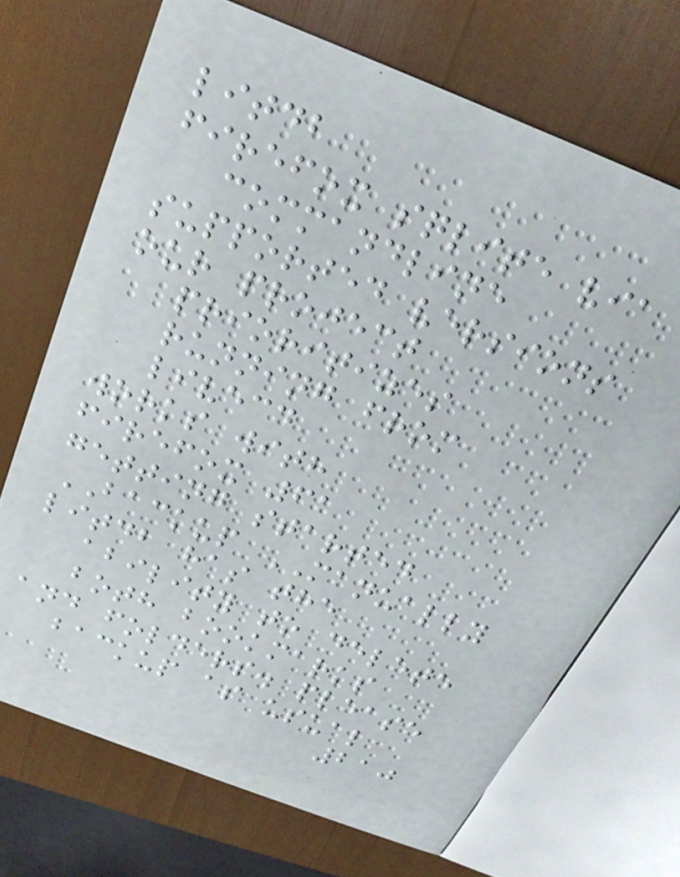litdb
firefox sqlite via
commandline
supported versions
our project
prioritizes
running from
livecd
works with
firefox 61
getting started
BACKUP MANUALLY
litdb has the
ability to delete
both bookmarks
and folders. please
backup as usual
210
